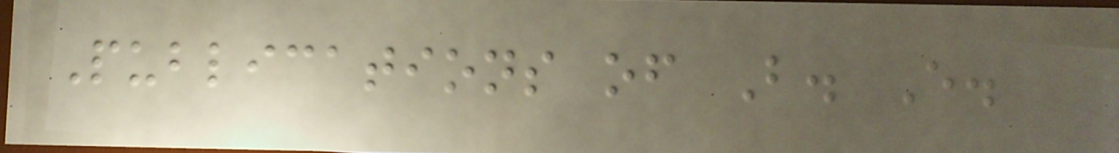Publications of B. E.
